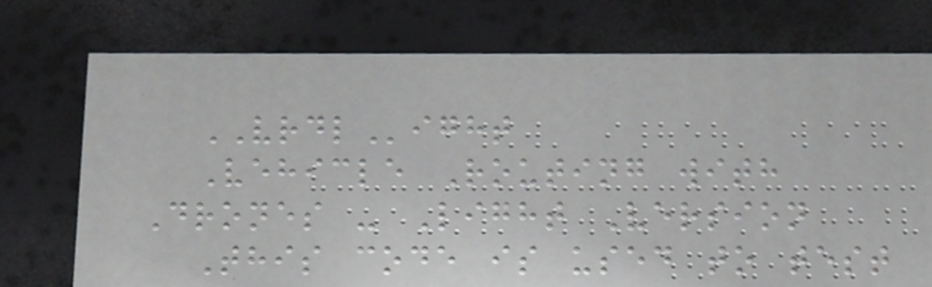VRDLight
Vehicle Routing with
Drones - Light Version
This code is used to test
